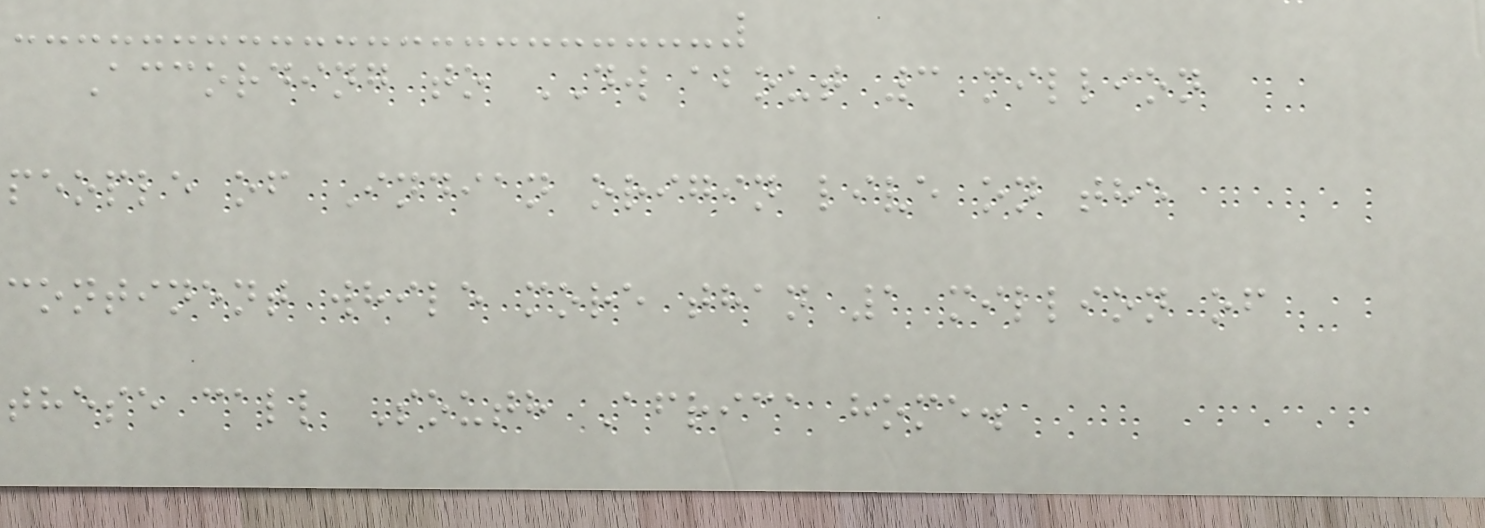According to DW about 3 million
people of Indian origin live on the
continent while more than 1 million of
these call South Africa home.
